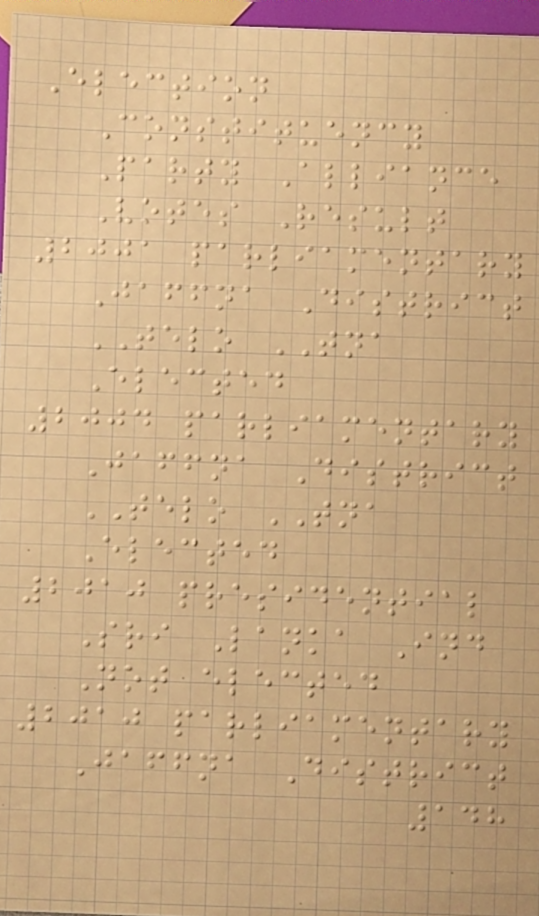Election
Constituency
Party Alliance
Votes Result
2001 parliamentary
Jaffna District
TELO TNA
Elected
2004 parliamentary
Jaffna District
TELO TNA
Elected
2010 presidential
Sri Lanka Ind
Not elected
2010 parliamentary
Jaffna District
148
